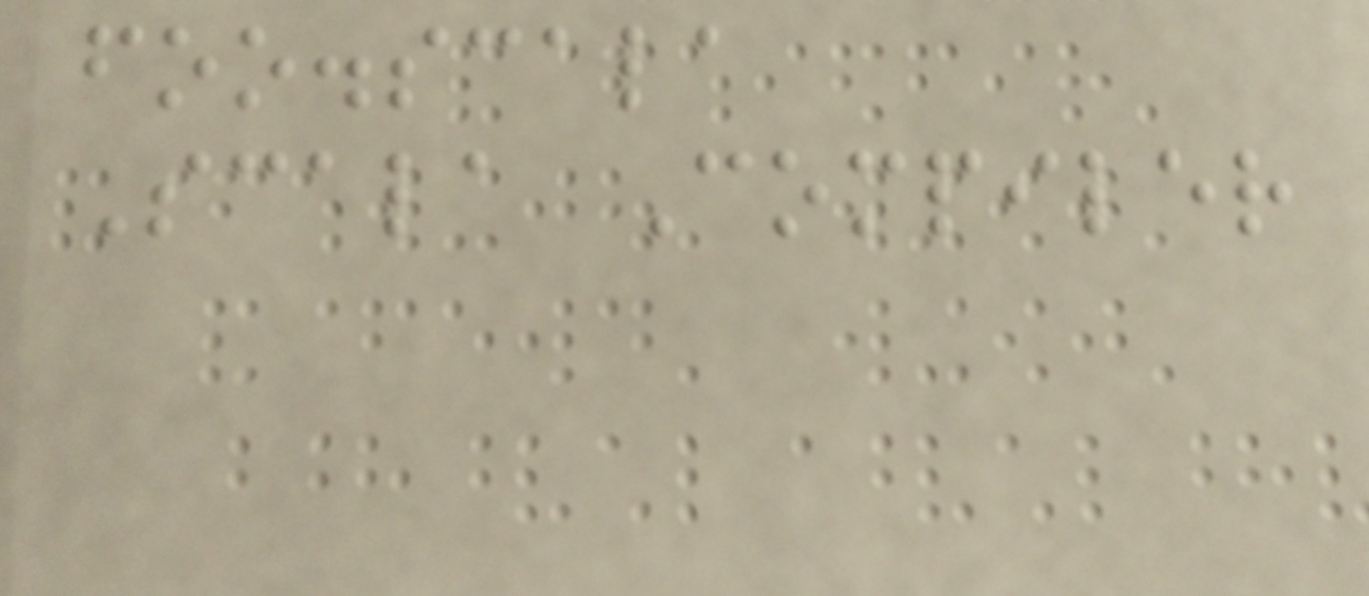foo.scala
Scala Compiler
